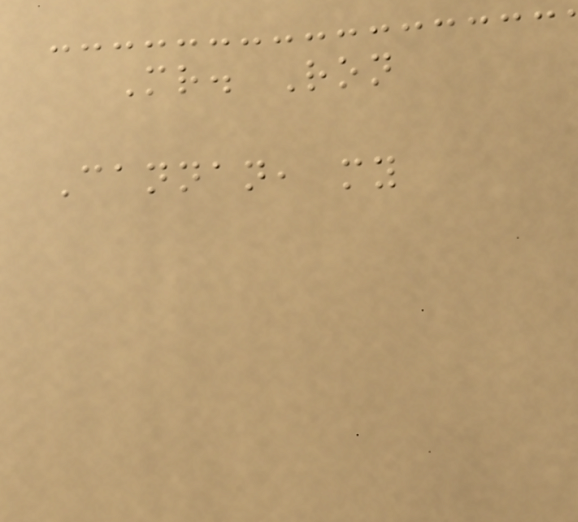Mr. Ron
Cannan, my
